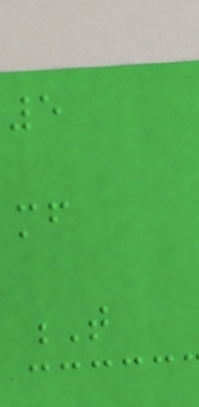5
mf
T
